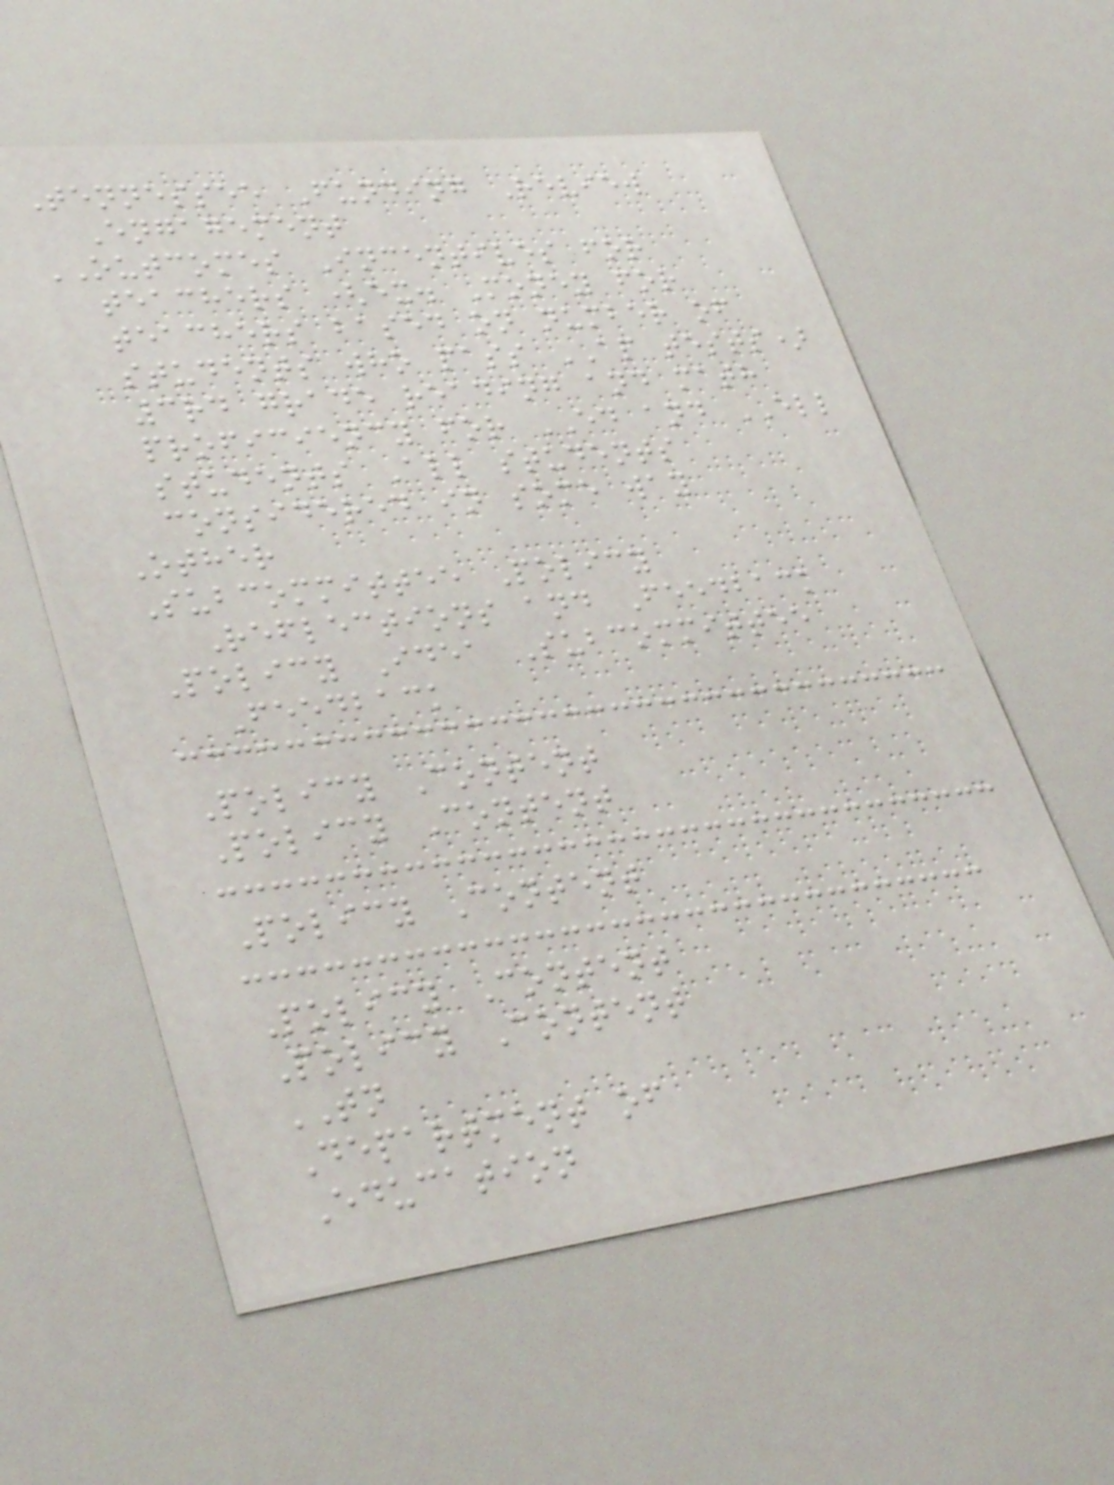Tennessee Funding Review
Engagement
OUTCOMES Incentives for
teachers (ex. Money for
teachers based on number of
students who pass AP tests)
3rd grade reading and math
proficiency for ED and ELL
students All students
considered in some way
Other
Subcommittee Policy
Reflections and Feedback
Policy Idea Subcommittee
Feedback
Policy Content
Policy Content
Policy Content
Policy Content
Policy Content
TN
Department of
Education
